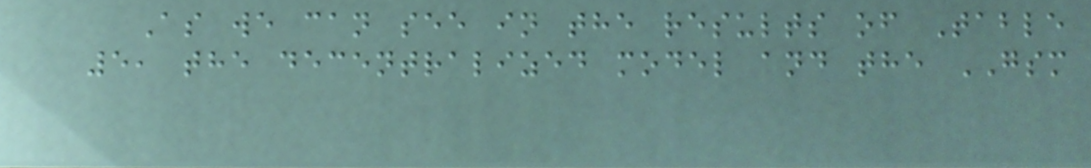As we can see in the results of Table
5, the decentralized model and the GSM
